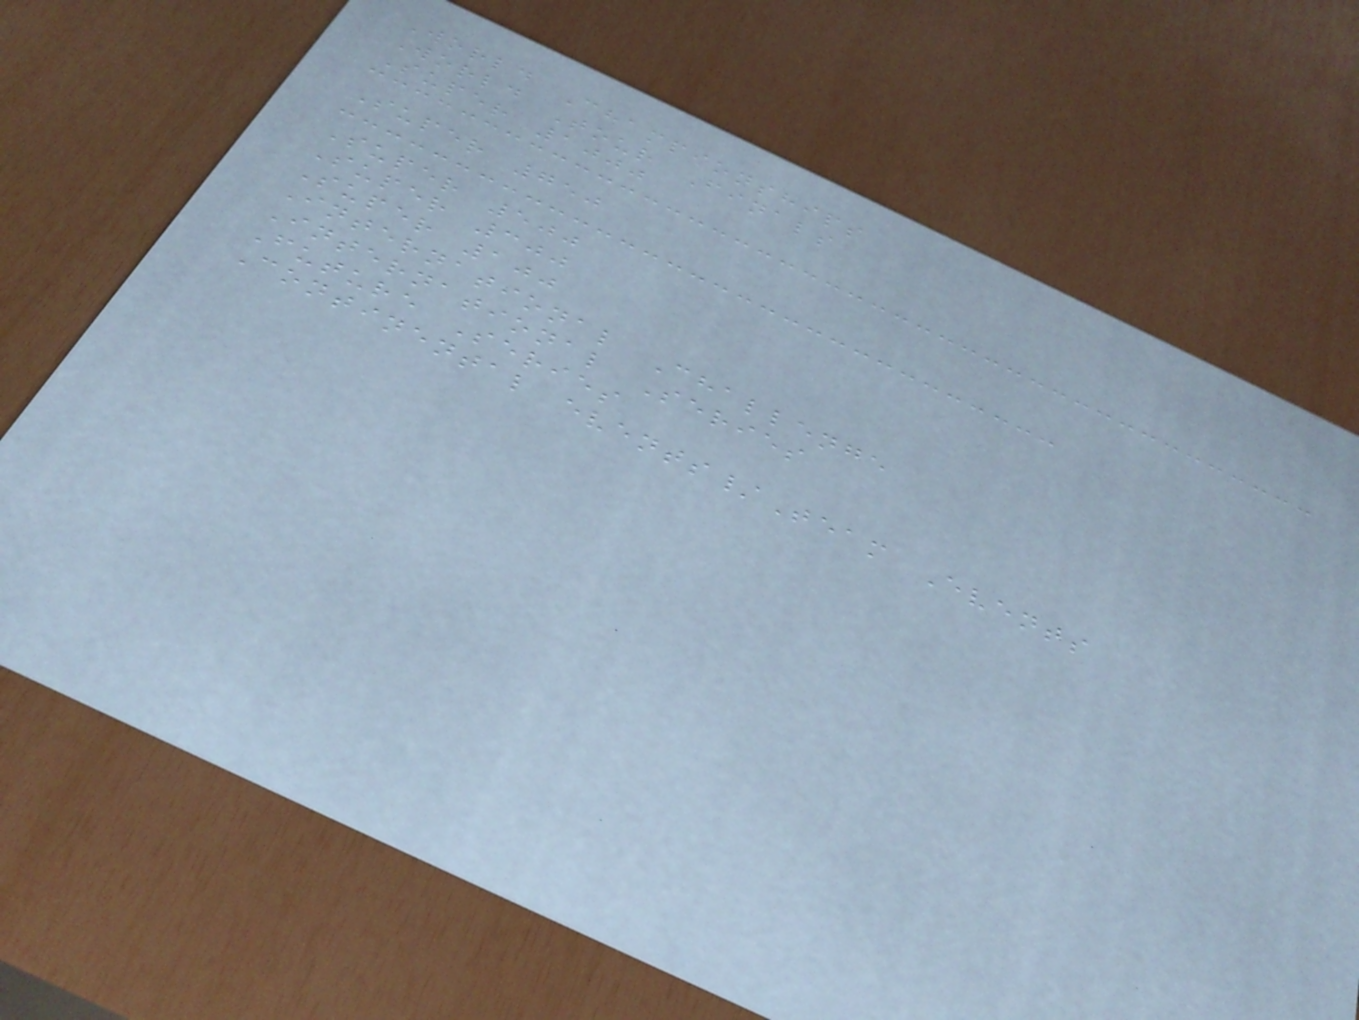World Championships
World Tour Finals
Super 1000
Super 750
Super 500
Super 300
Super 100
International Challenge
International Series
Future Series
Continental events/Team Events
